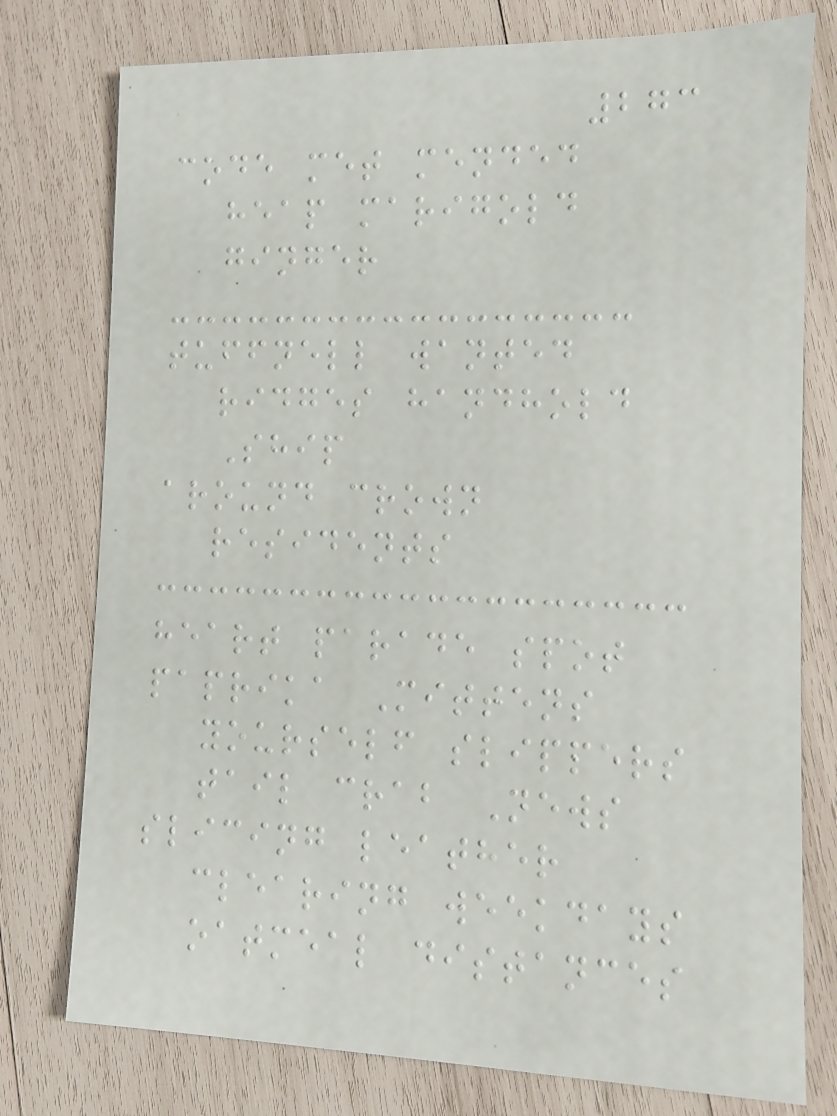273
code met mended
heap marigold
ginger
tuffnell wanted
ridges handhold
Ship
around crown
residents
heart parade spot
paprika Mittens
yourself slippers
tail crab News
slicing leather
clearing weekdays
oatmeal distances
